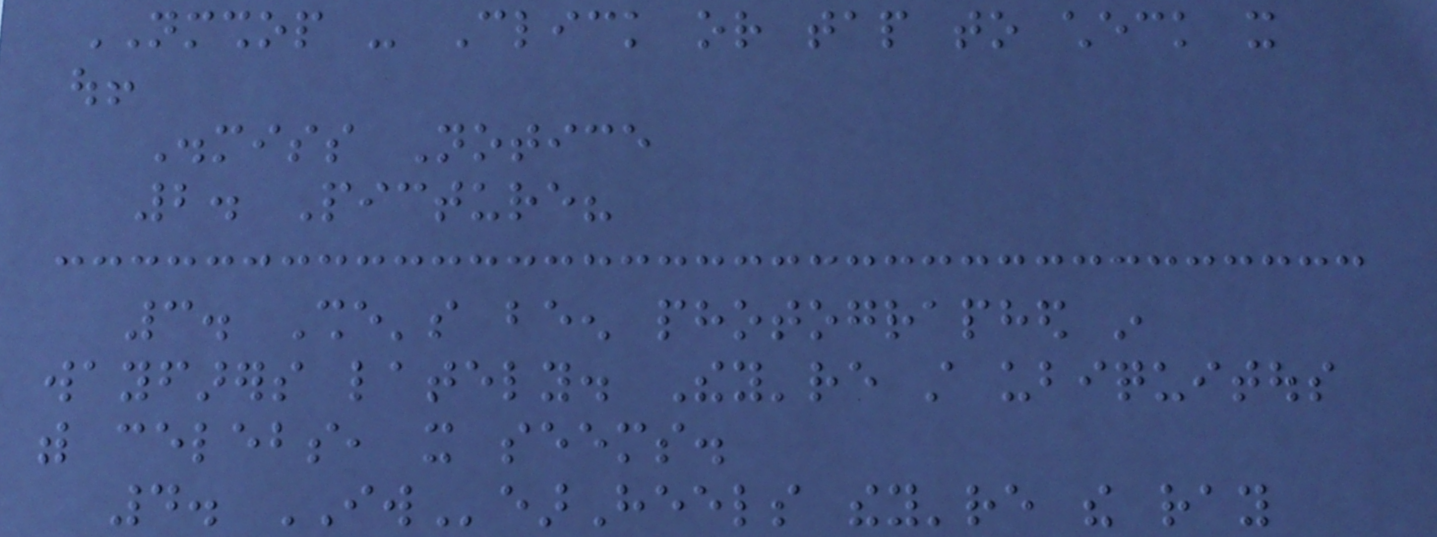NMSHOP - Click or tap to check it
out!
Dismiss Notice
2. Picture?
3. She's been photographed in
wayfarers lately. They're still ubiquitous
with celebs, it seems.
4. IWearHeels they're the ray
